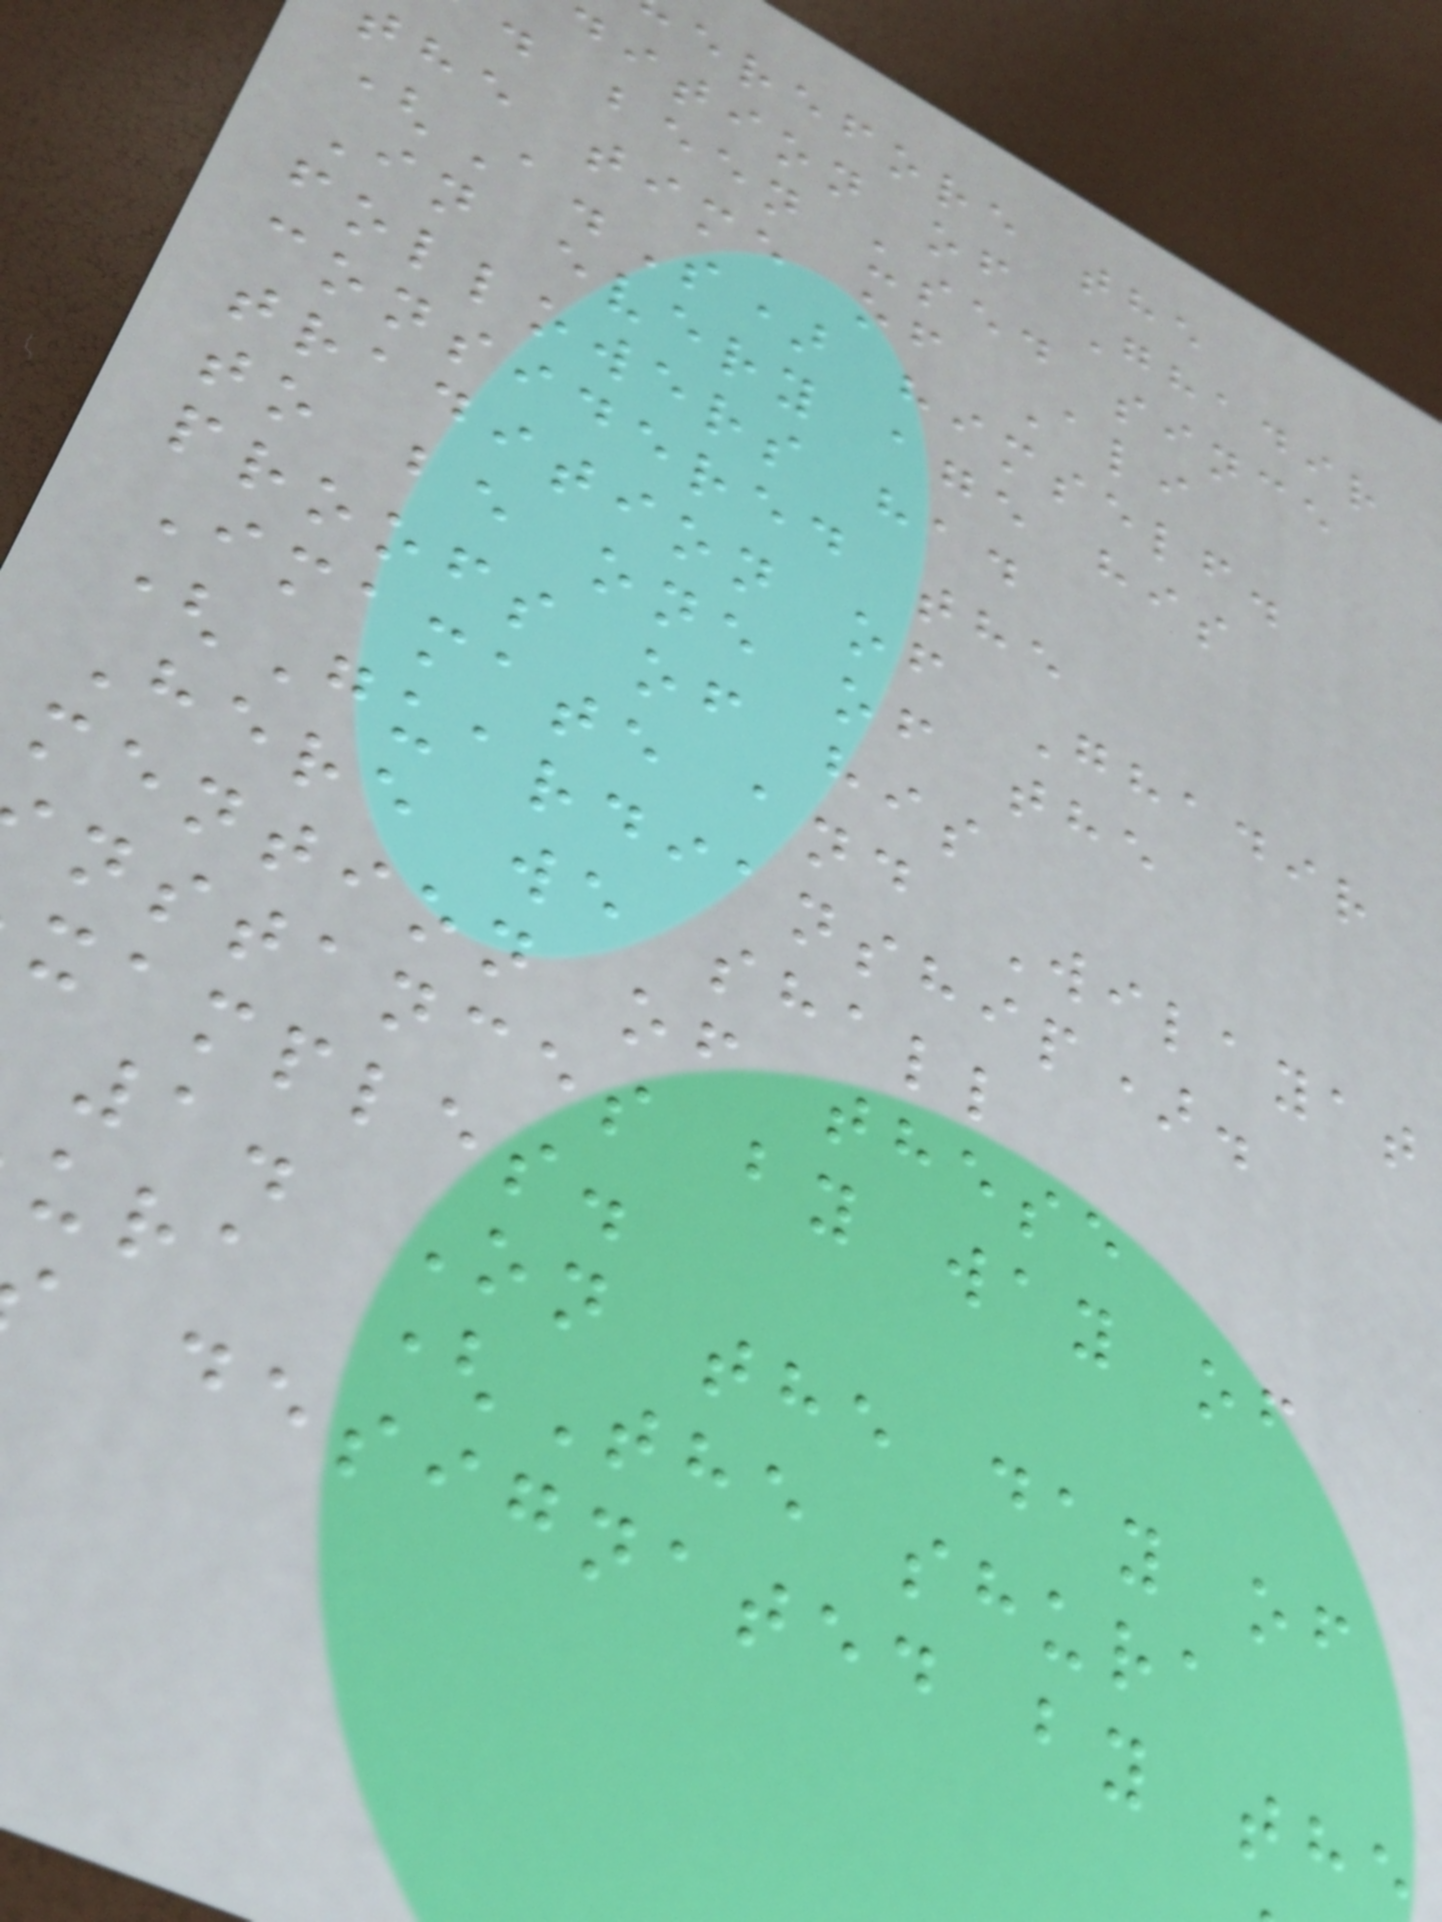erefore the
dition of Ghadir
d been used since
the time of Ali
(A.S) himself.
In every age his
followers had
considered the
tradition of Ghadir
to be one of the
proofs of his
Imamate and Wilayat
(Guardianship).
Here we shall
mention of these
nstances by way of
xamples.
1. On the day of
ura (The shura
designated by th
